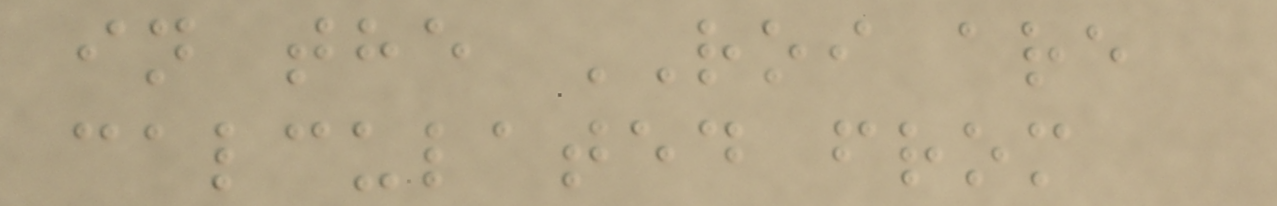in the ROI are
calculated from
